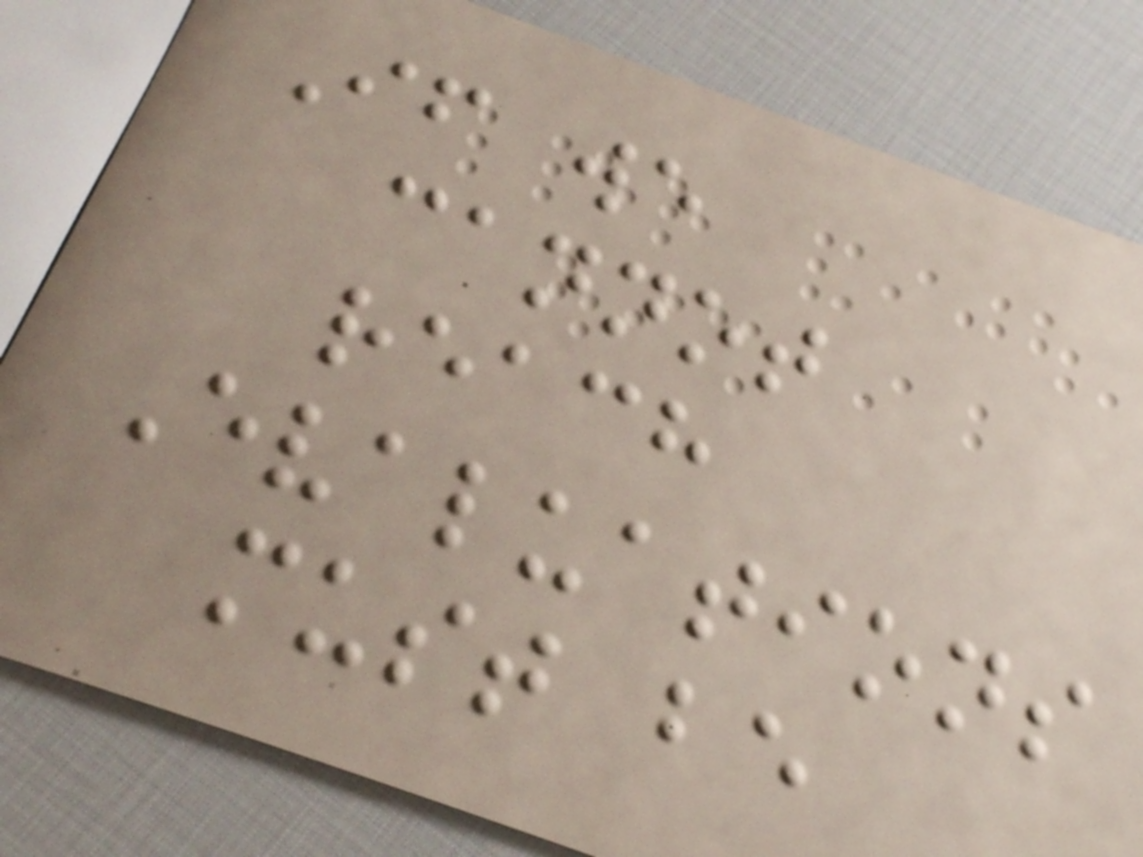If we
cannot
reach
Evaluations
must be
